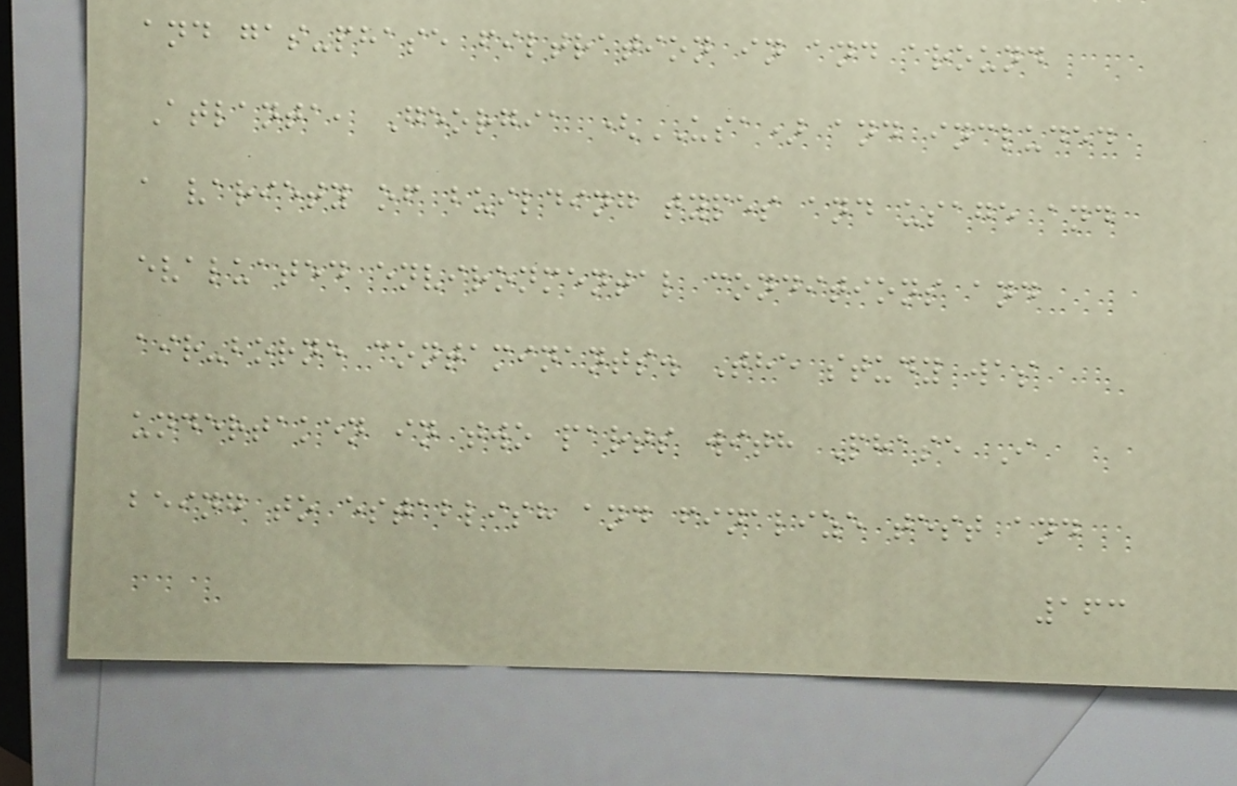and gas-phase filtration in and around
Atlanta, Georgia (USA) and included
a variety of building types and usage and
evaluated environmental conditions and
air-borne contaminants. The study was
undertaken in two parts with Phase I
being to establish and finalize test and
163
